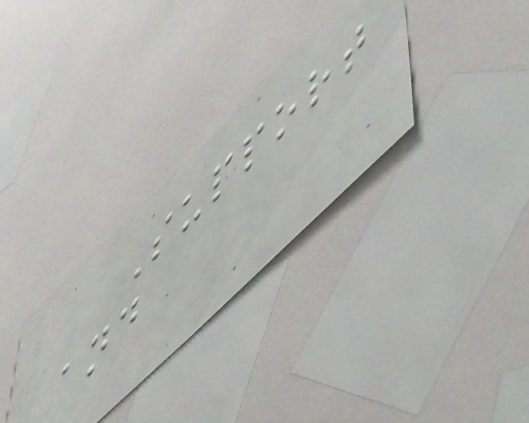Support
and
